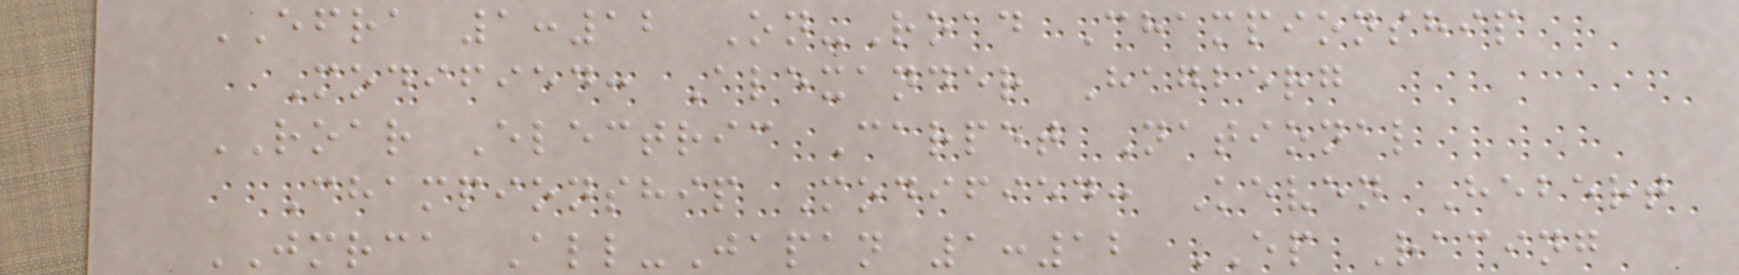EFRA 1:12 On-Road Championship
Modified: Alexander Hagberg
ROAR Electric Carpet National
Championship Modified: Keven Hebert
JMRCA All-Japan 1:12 EP Racing
